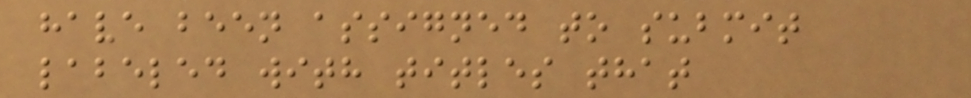have been assigned to submit
labeled with titles that
